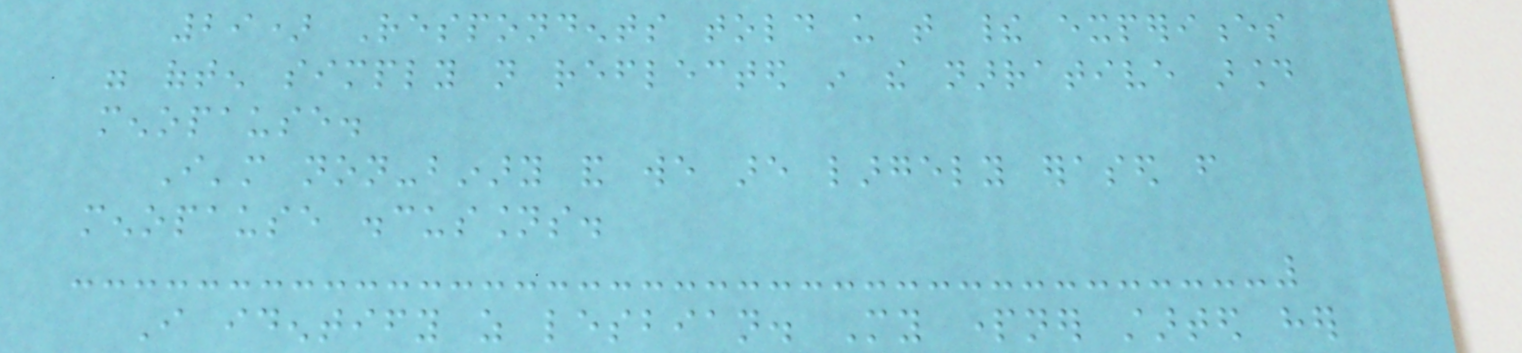29) Respondents told us that their experiences
were often simply not reflected in the narrative around
menopause.
I'm non-binary and we are largely erased from
menopause discussions.
I identify as lesbian. My partner started her
